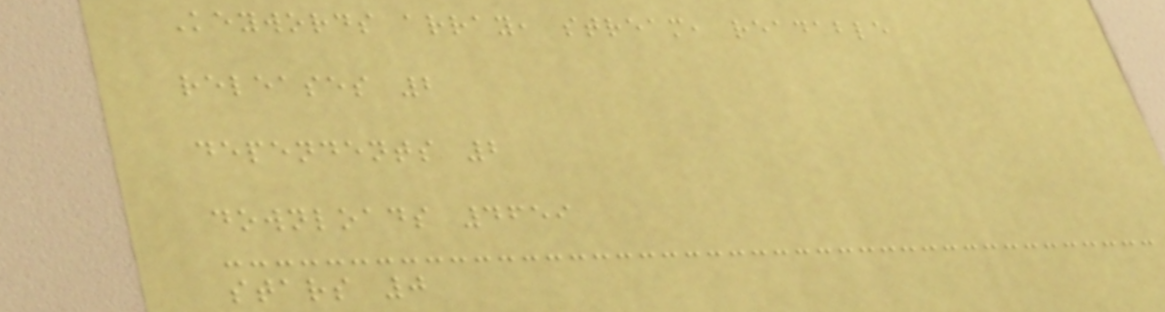Keywords array, stream, readable
releases 2
dependents 2
downloads 4659
stars 0
